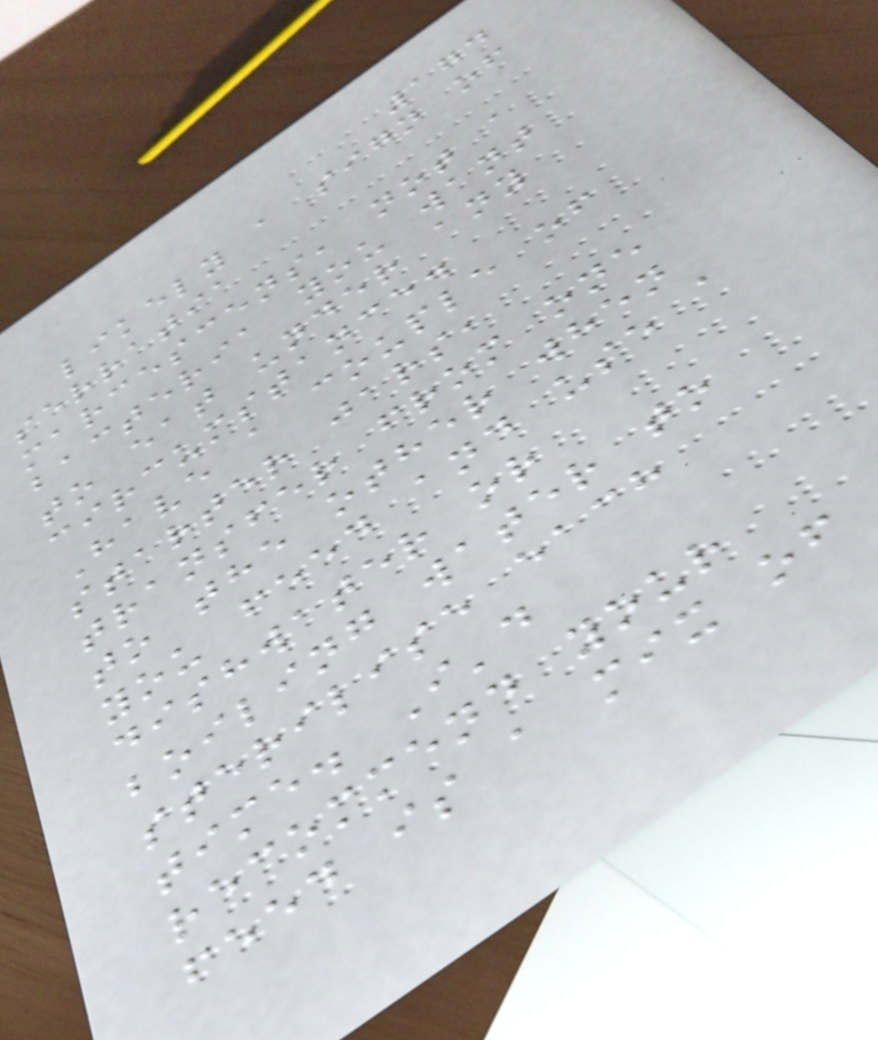174
likely a sign of
serratia
marcescens, not a
bacteria you want
to eat under any
circumstance.
Have a couple of
starter jars,
transfer from one
to the other when
you feed and use a
dishwater or
boiling water to
sterilise each
time. I'd
recommend your
feed is a mix of
